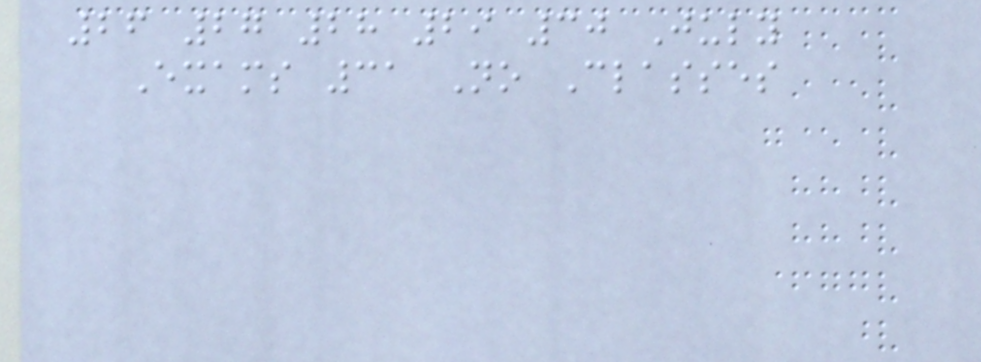26 27 28 29 30 July
Exams 31 No Classes
